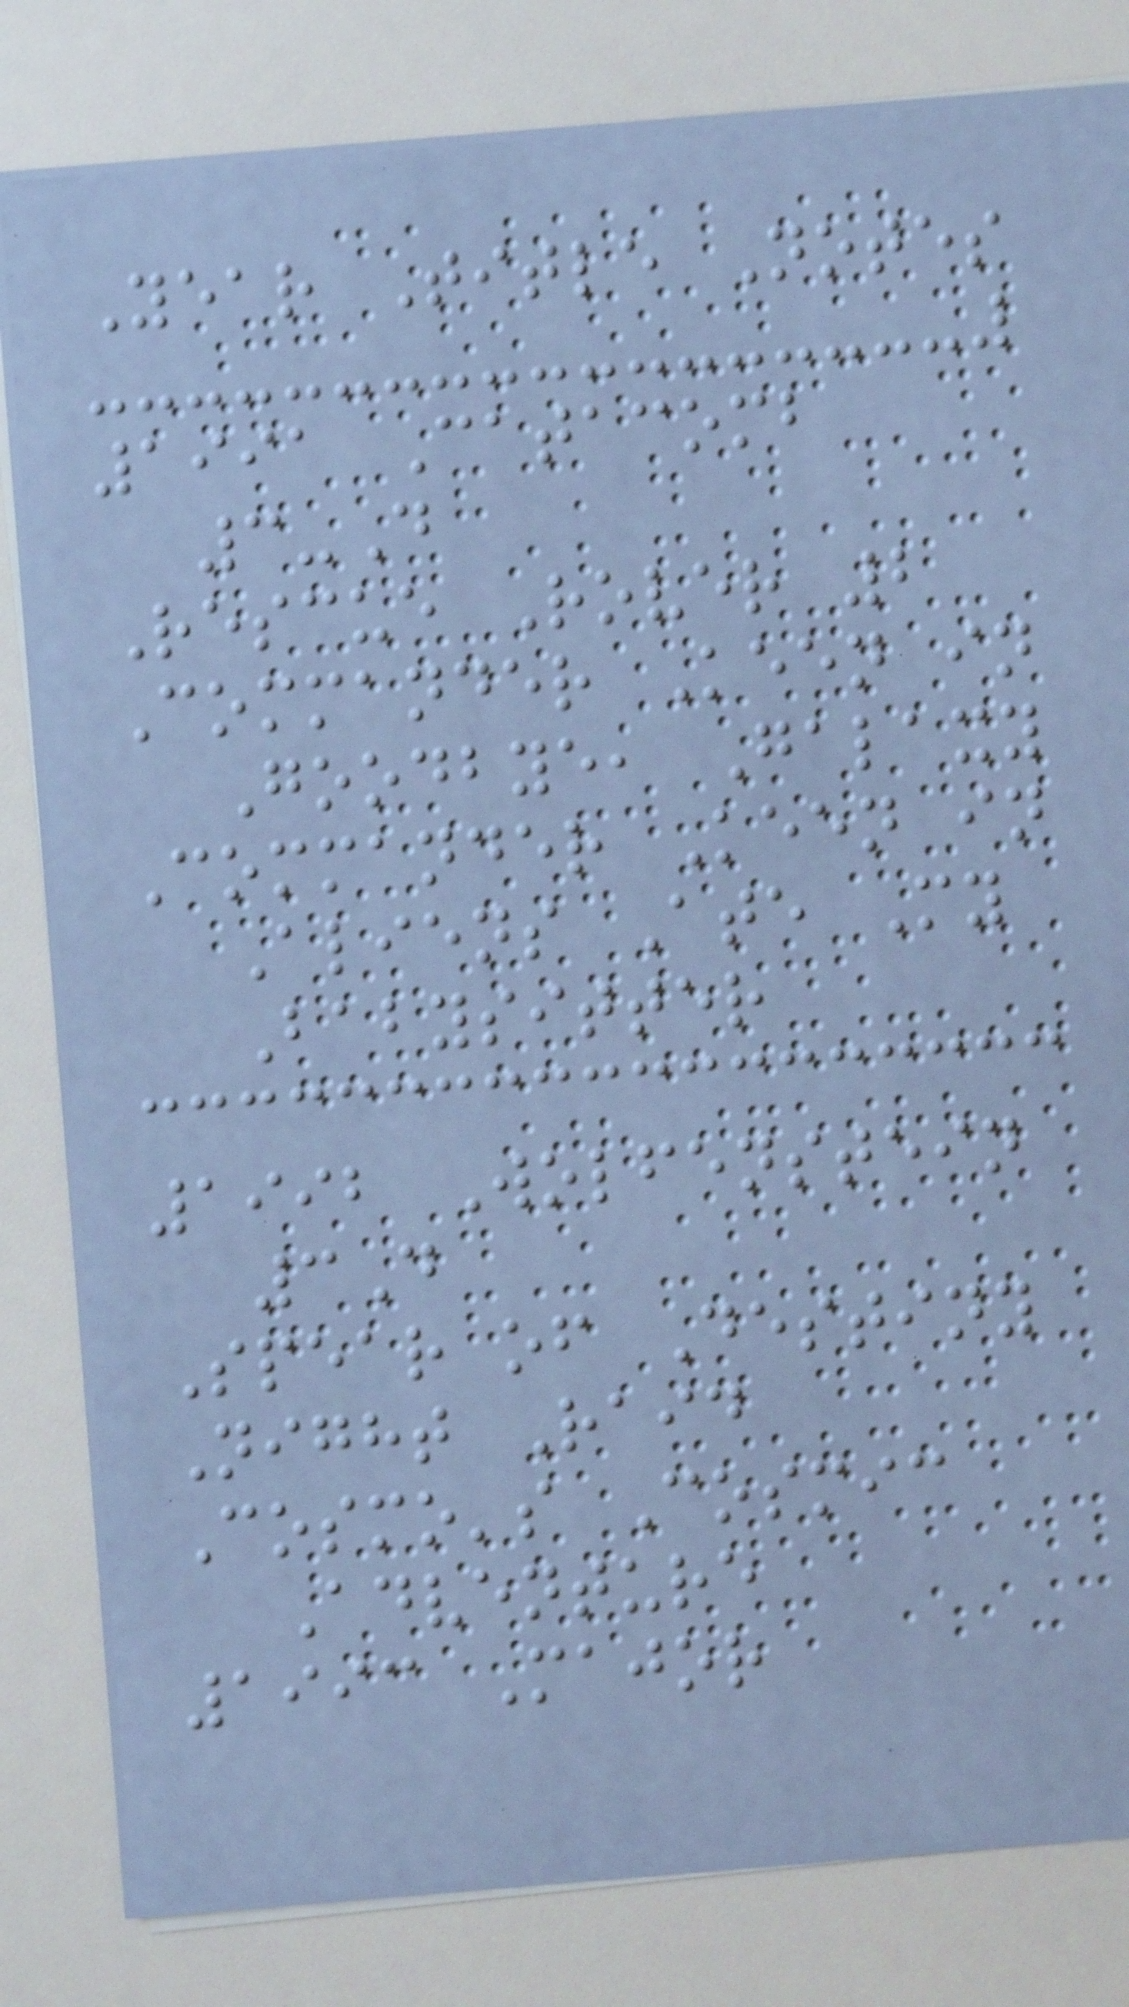Year Title Notes
1991 Catacomb
3-D
Rescue Rover 2
Commander Keen in
Goodbye, Galaxy
Commander Keen in
Aliens Ate My
Babysitter
1992 Wolfenstein
3D
Spear of Destiny
Night Raid
Cosmo's Cosmic
Adventure
1993 Major
